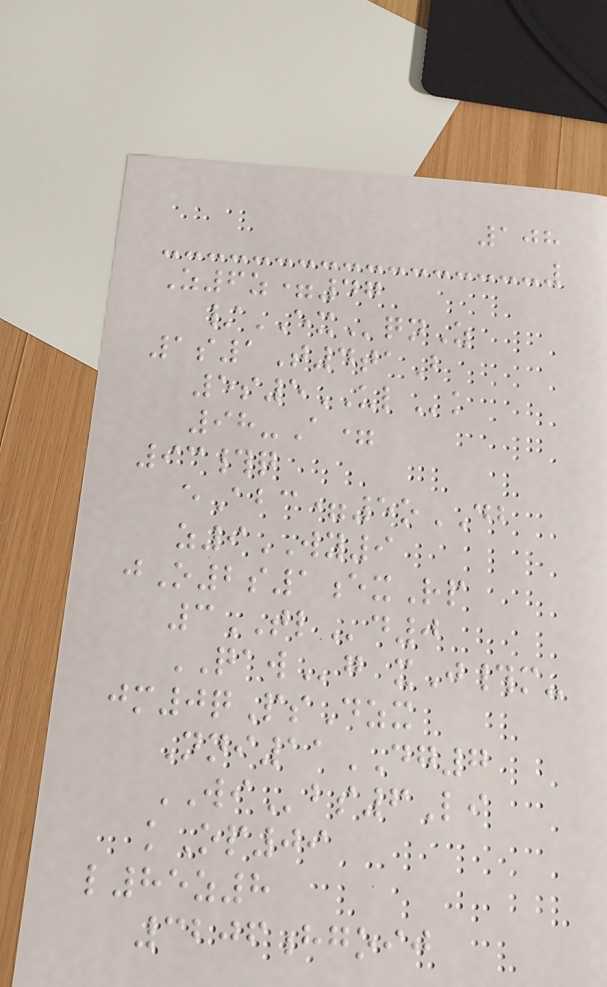108
Z6z=47
/EXqnZ
1s1T4taB
5s5ULk
98-A=
93#q
eAbc=5oDB
z9WY9
jO2s1exRp
3TLd0
QAWg xJ#m-
jm0qPsDzx
Nni11DG7
WIbs6Li
kOp09
l85z8
3206hgoij
